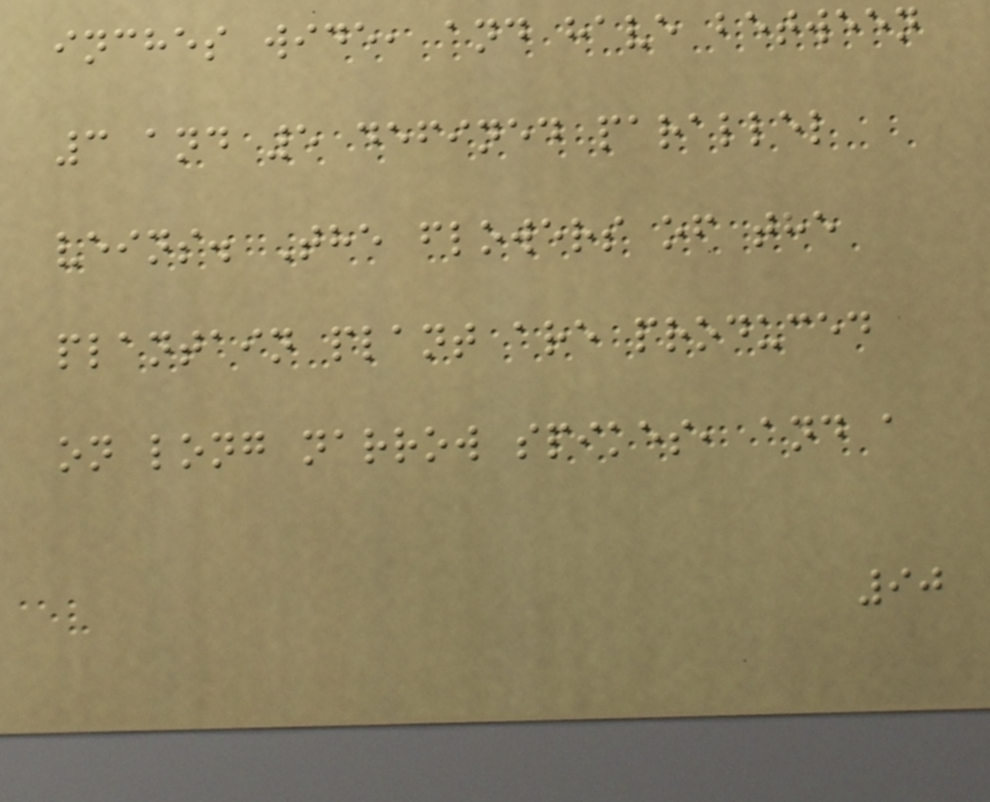inches wide, and have between
3 and 5 defined parallel
veins. The flowers of the
plantain plant are produced
on long narrow spikes, and a
90
